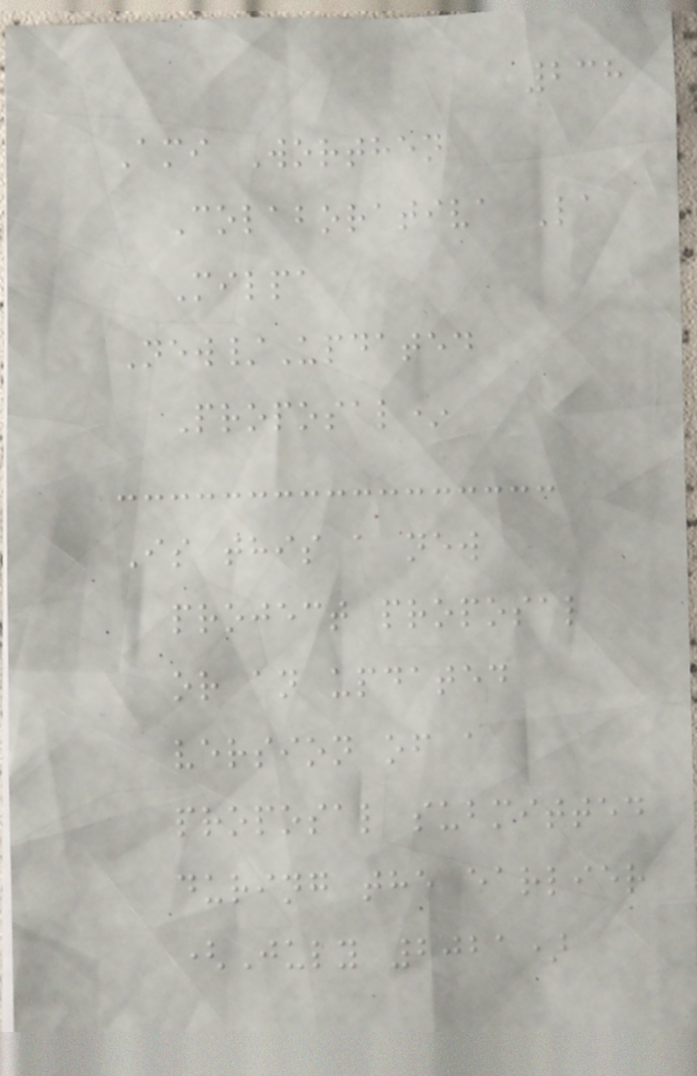238
Ami Worthen
Colaborativa La
Milpa
New/Updated
Proposal*
Is this a new
project proposal
or an updated
version of a
proposal submitted
during the earlier
(July 2021)
